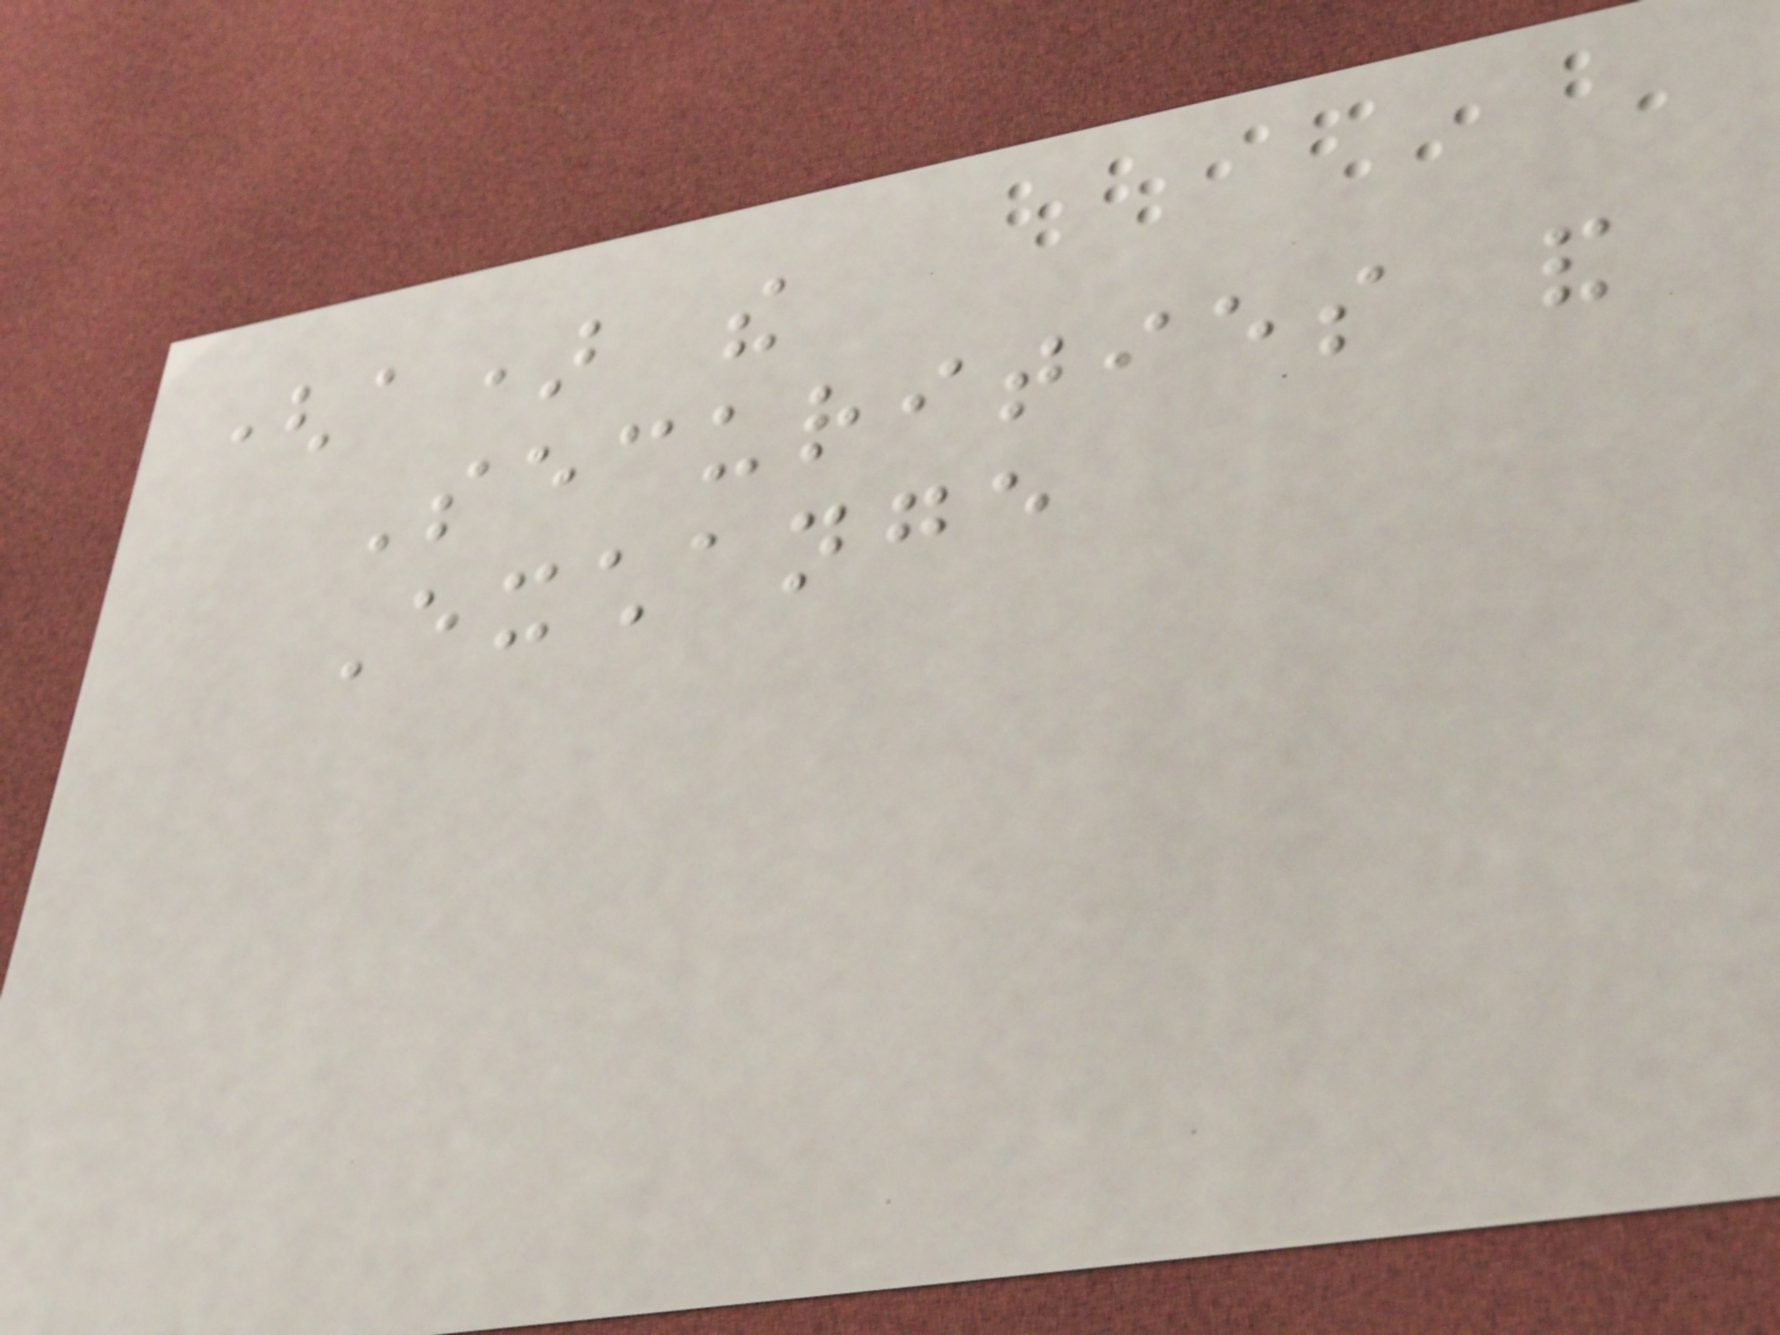(a) the
Securities and
Exchange
